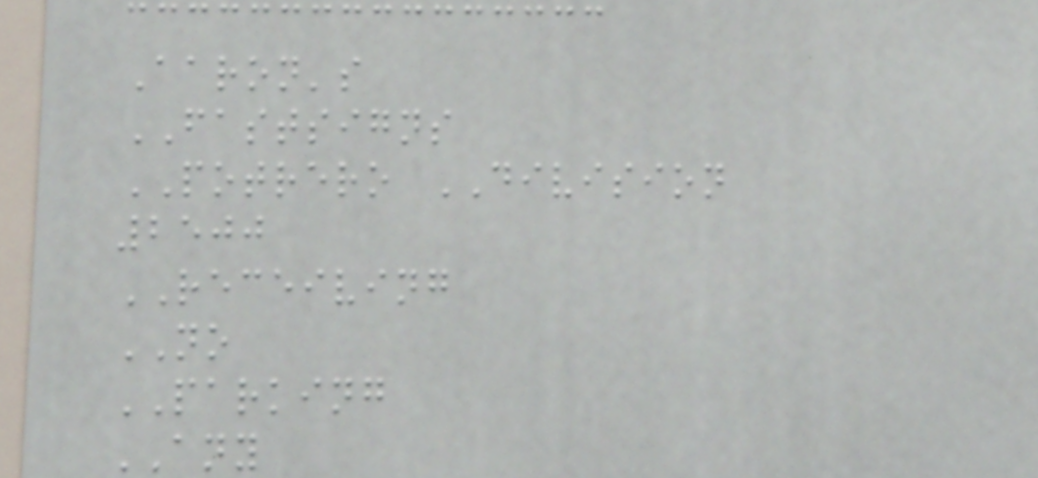Aaron's
FASTSIGNS
POTRERO DIVISION
2500
RECEIVING
NO
PARKING
ANY
